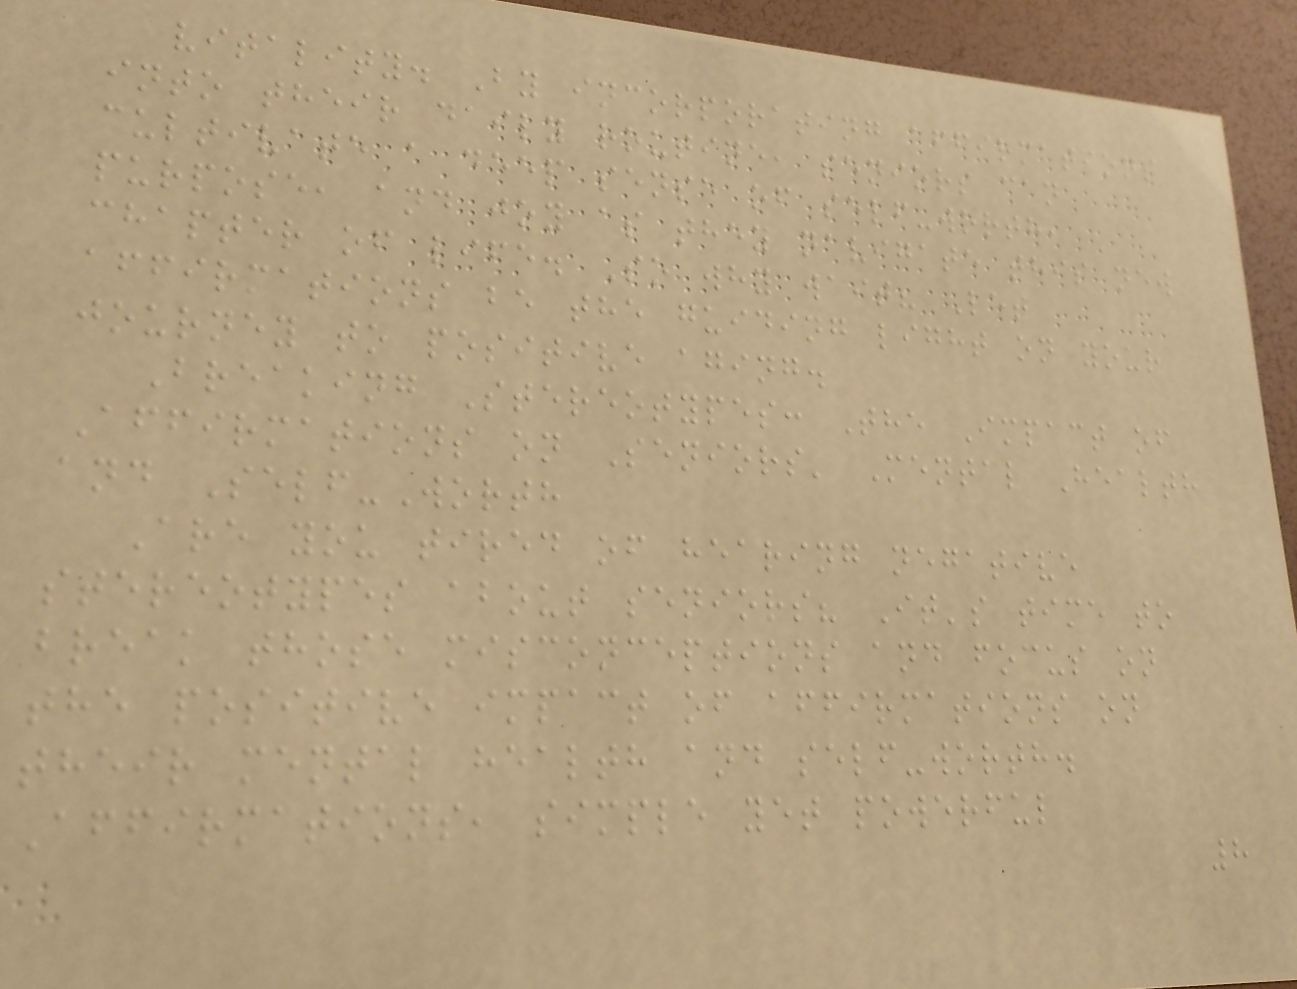vitality. By incorporating affirmations
into their daily routine, seniors can
cultivate a deep sense of self-worth,
purpose, and joy as they navigate this new
chapter of life. So why wait? Let
affirmations be the guiding light on your
journey to positive aging.
Breaking Stereotypes: The Impact of
Affirmations on Seniors' Mental Health
and Self-Worth
Are you tired of hearing negative
stereotypes about seniors? It's time to
break those misconceptions and focus on
the positive impact of affirmations on
their mental health and self-worth.
Affirmations, simple yet powerful
8
